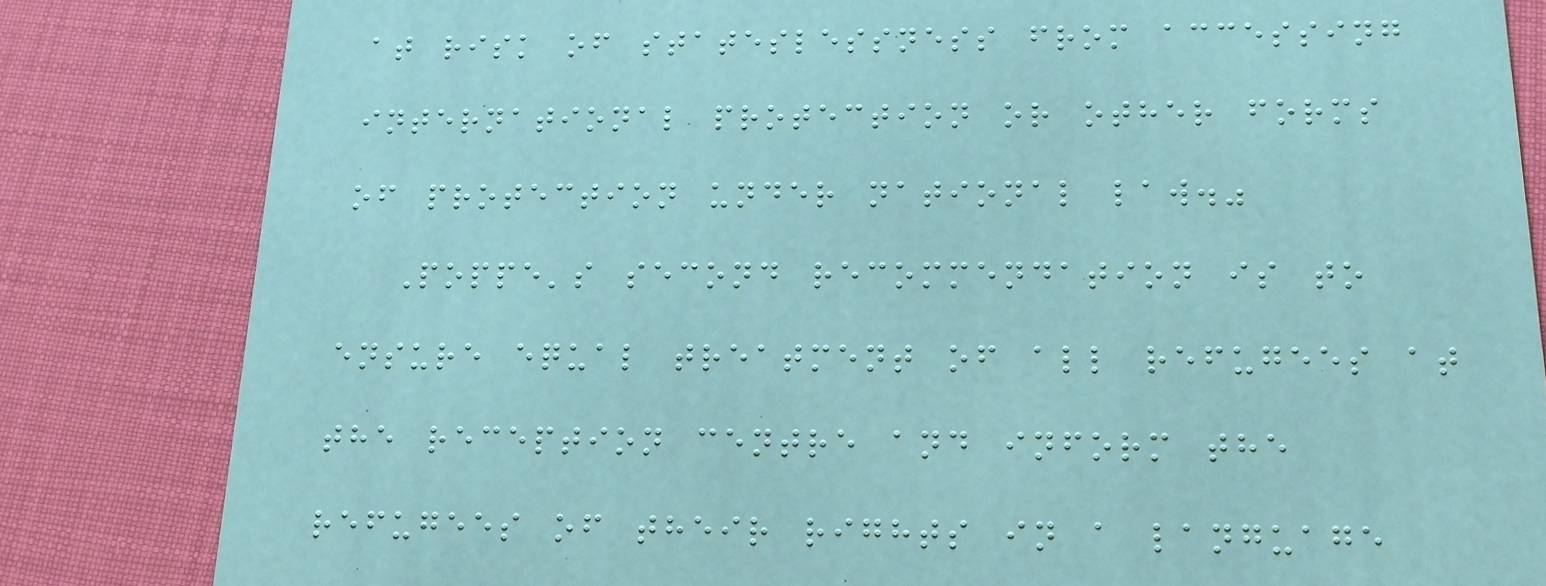at risk of stateslessness from accessing
international protection or other forms
of protection under national law."
Poppe's second recommendation is to
ensure equal treatment of all refugees at
the reception centre and inform the
refugees of their rights in a language
